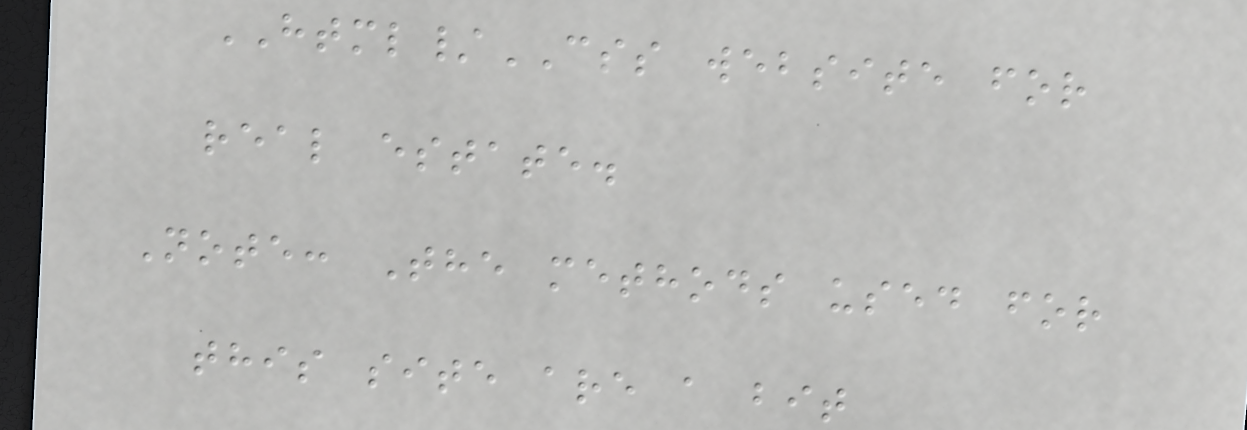HTML/CSS website for
real estate.
Note: The methods used for
this site are a bit
